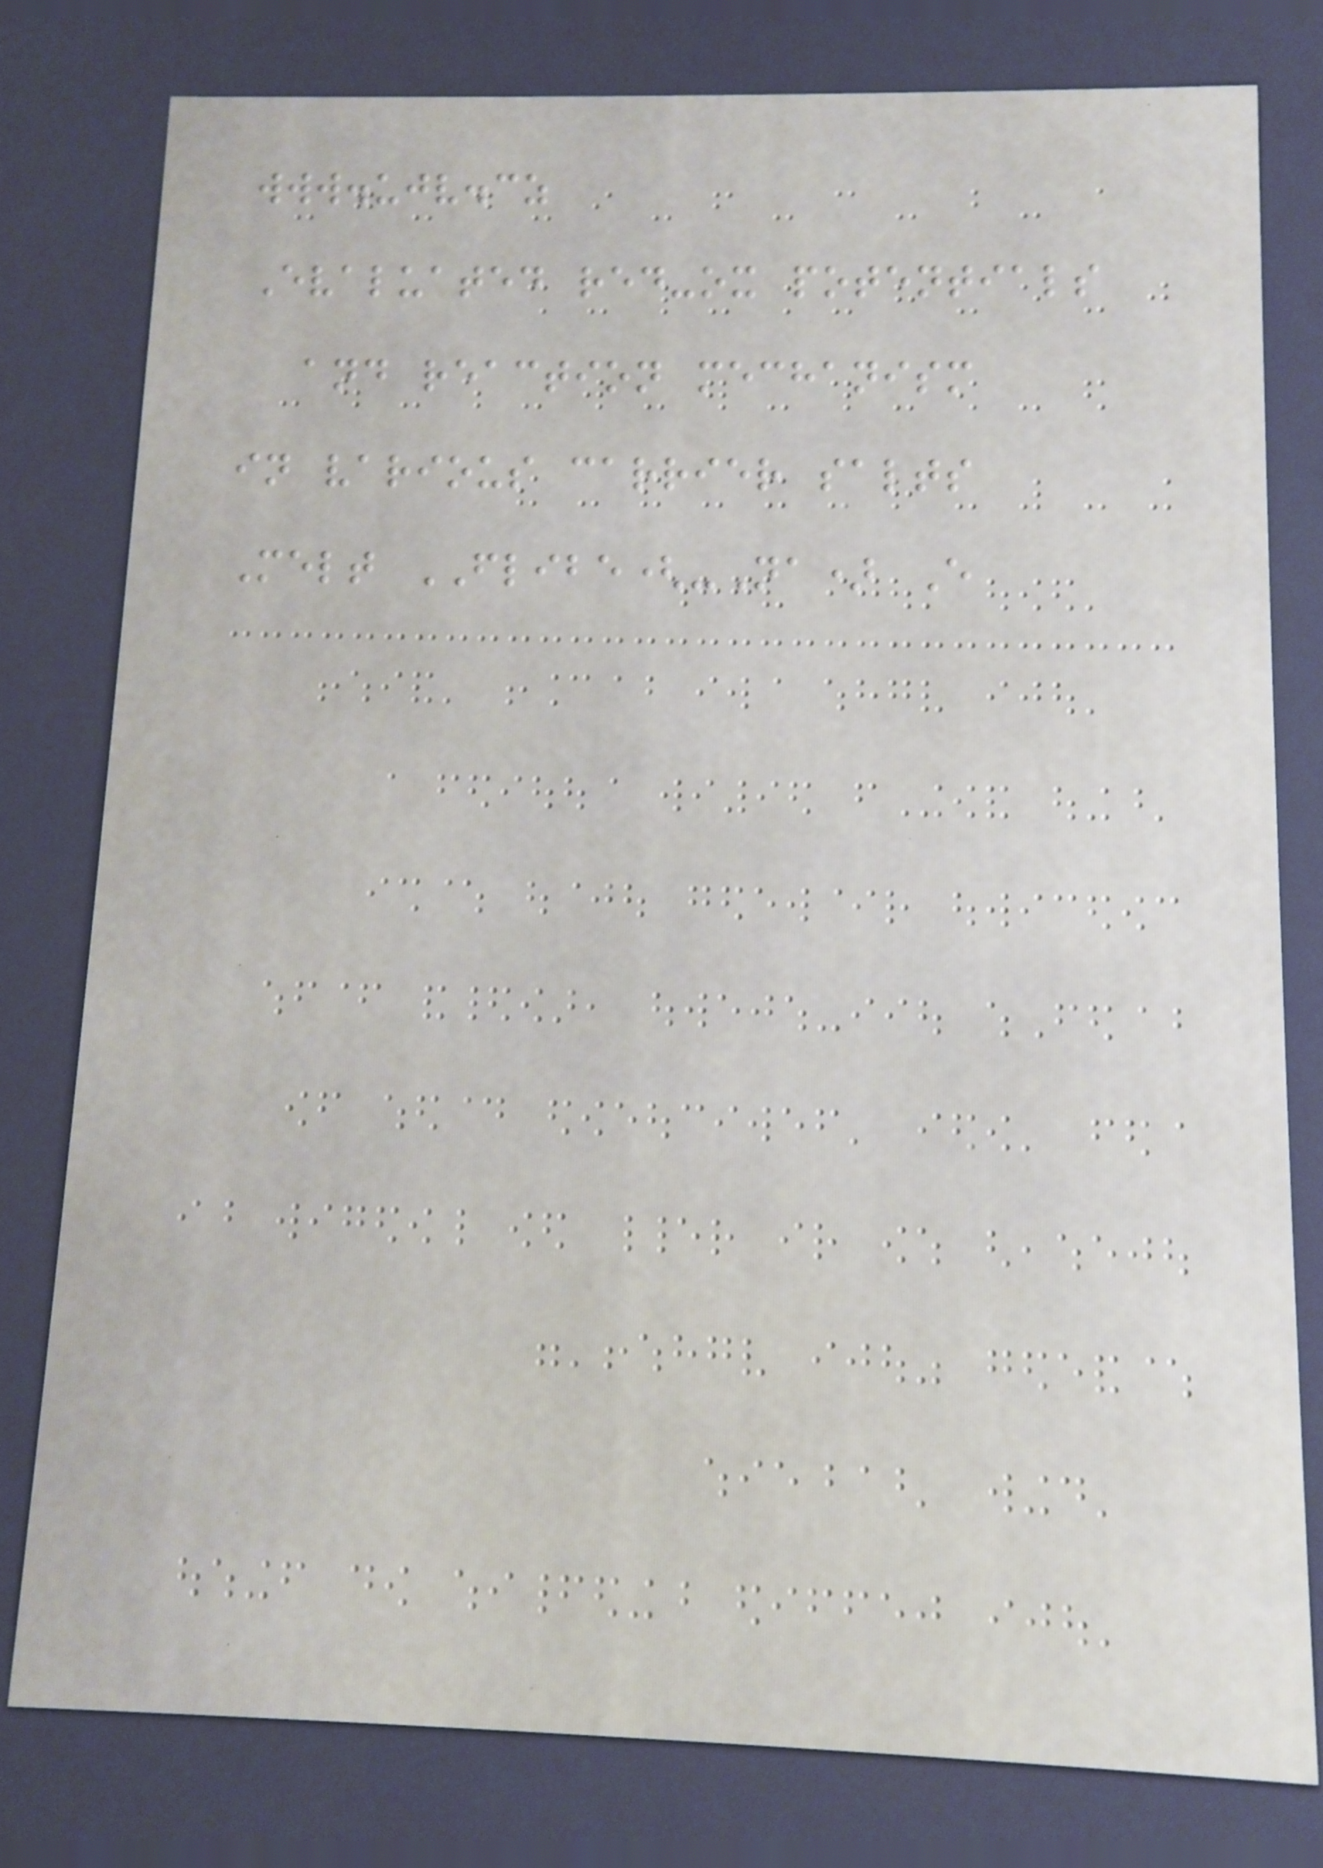www.ujv.cz
Evaluated red-ox potentials
and reaction mechanism
in various carrier salts
Melt FLIBE(-Na) E
